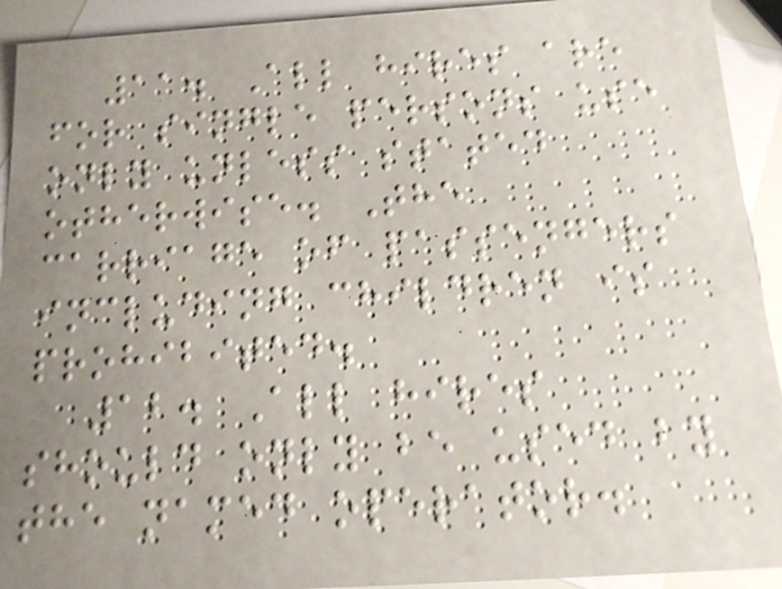11. All hires are
for single persons use
only unless stated
otherwise. The
carriage of passengers
including children is
prohibited.
12. All hires
should only be used by
the named operator.
